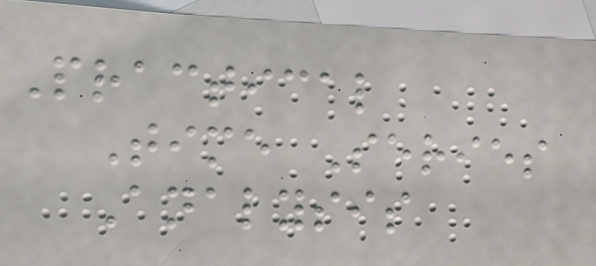Practical
Time Series
Analysis
